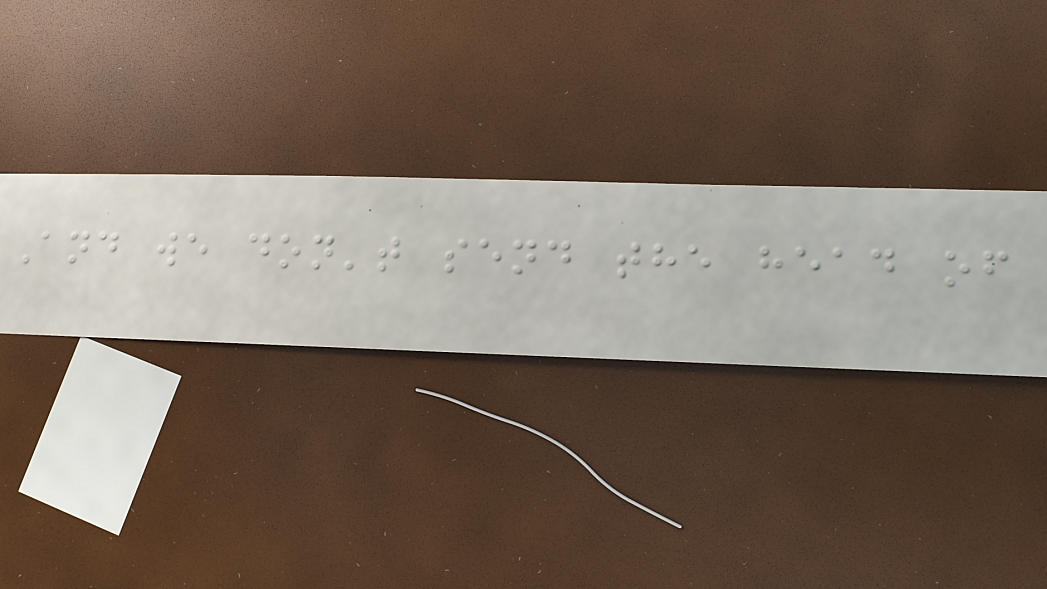And we don't send the head of
